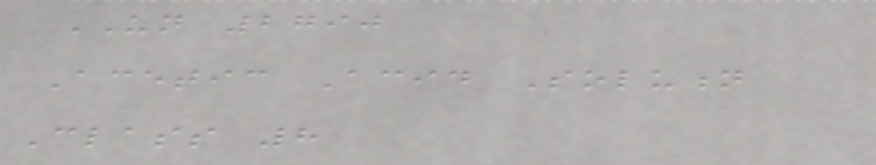UN 2790
Acetic Acid Solution
Class 8
